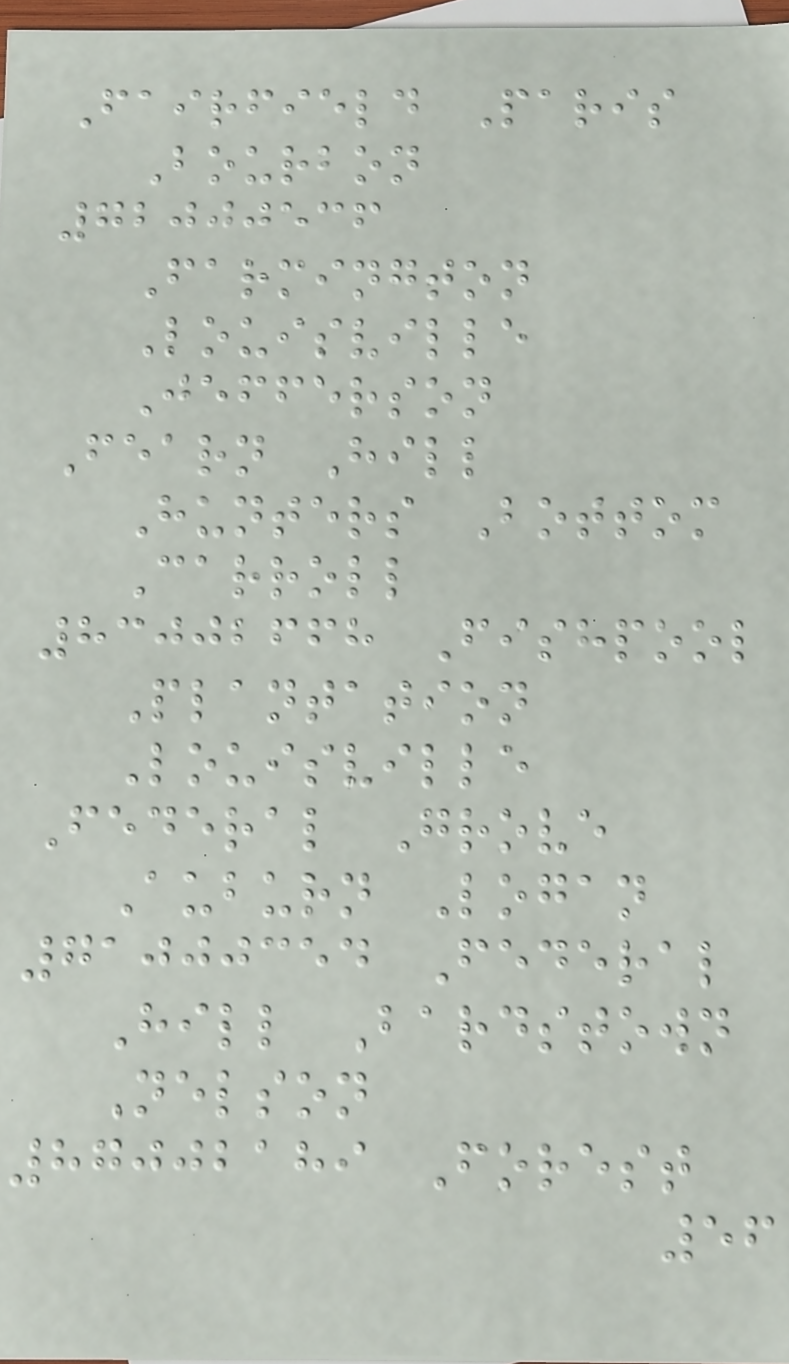Fairfield Paris
Bourbon
72000536
Farmington
Louisville
Jefferson
Fearn Hill
Hunters Bottom
Carroll
83002668 Fishpool
Plantation
Louisville
Federal Grove
Auburn Logan
71000354 Federal
Hill Bardstown
Nelson
87002189 Forest
56
